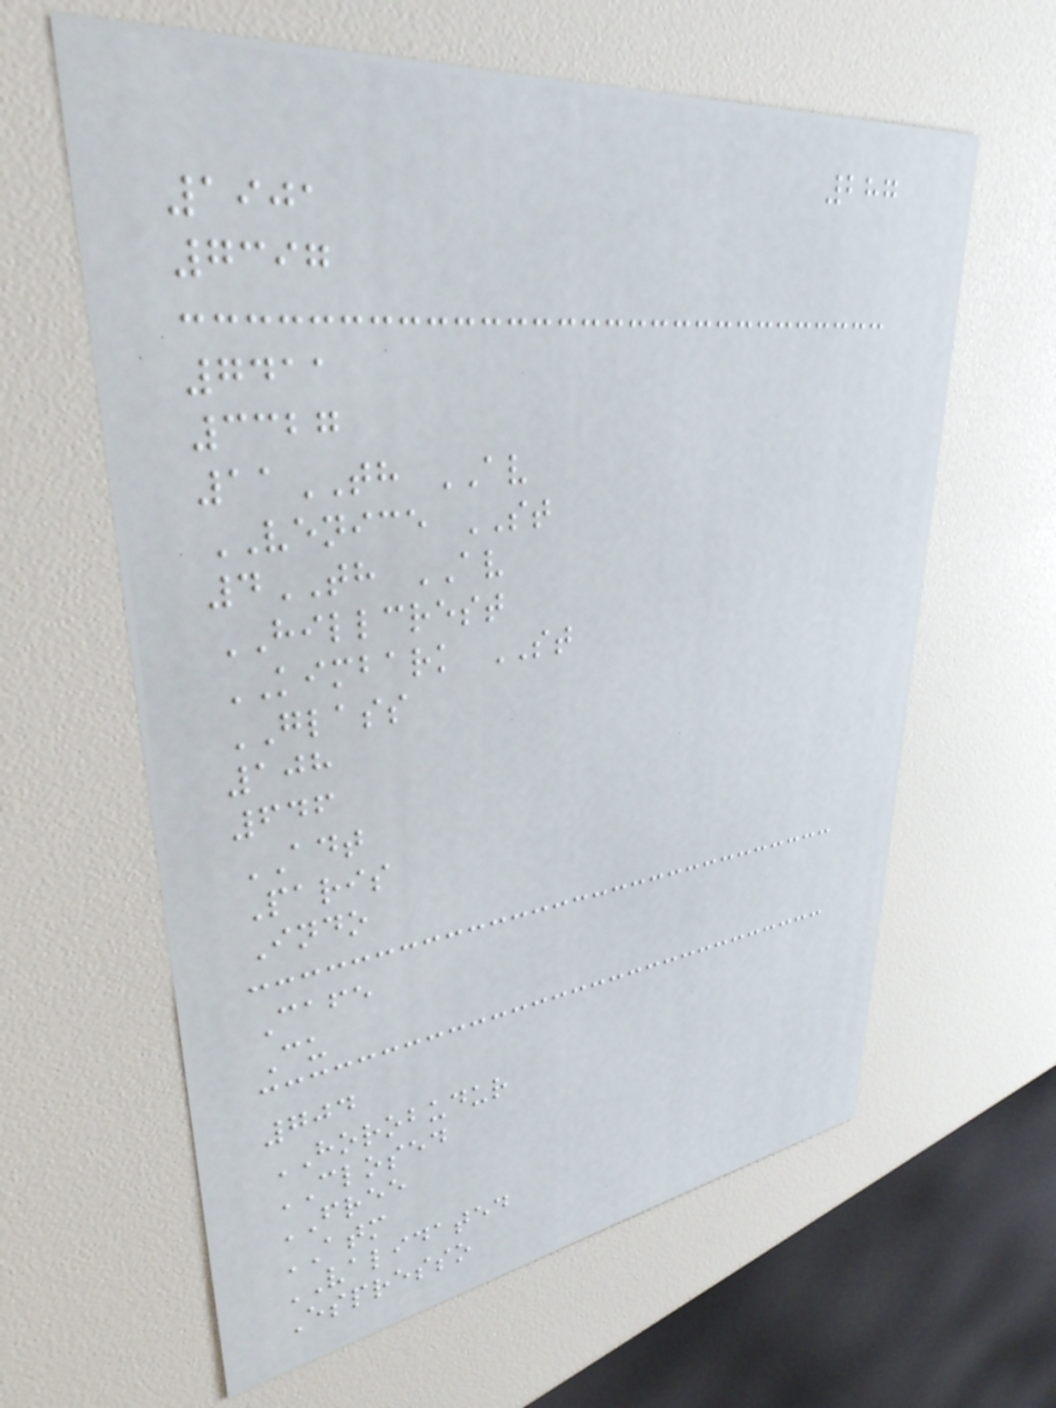287
1901
7397
7411
3327
11TH AV
VENICE ST
4TH AV
HILLCREST
KIMBARK ST
GLASS
108
646
ADT
Paris
Indo
Cafe
Cu
704
HOROBUDUR
CLOSED
FREE
ATM
VALIDATED
Espresso
